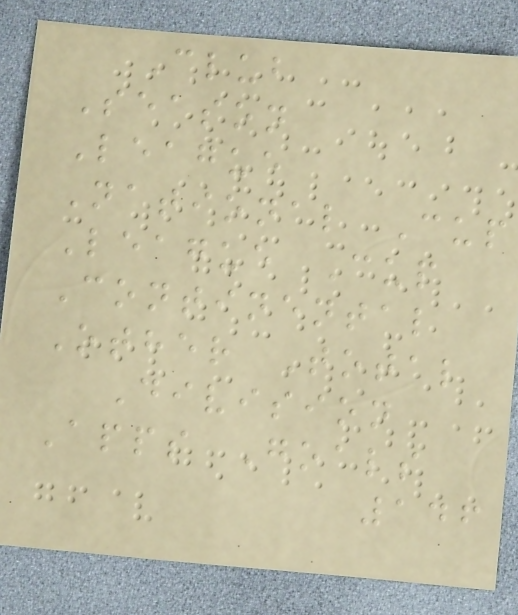Club
Season
League
National Cup
League Cup
Continental
Other Total
Division
Apps Goals
146
